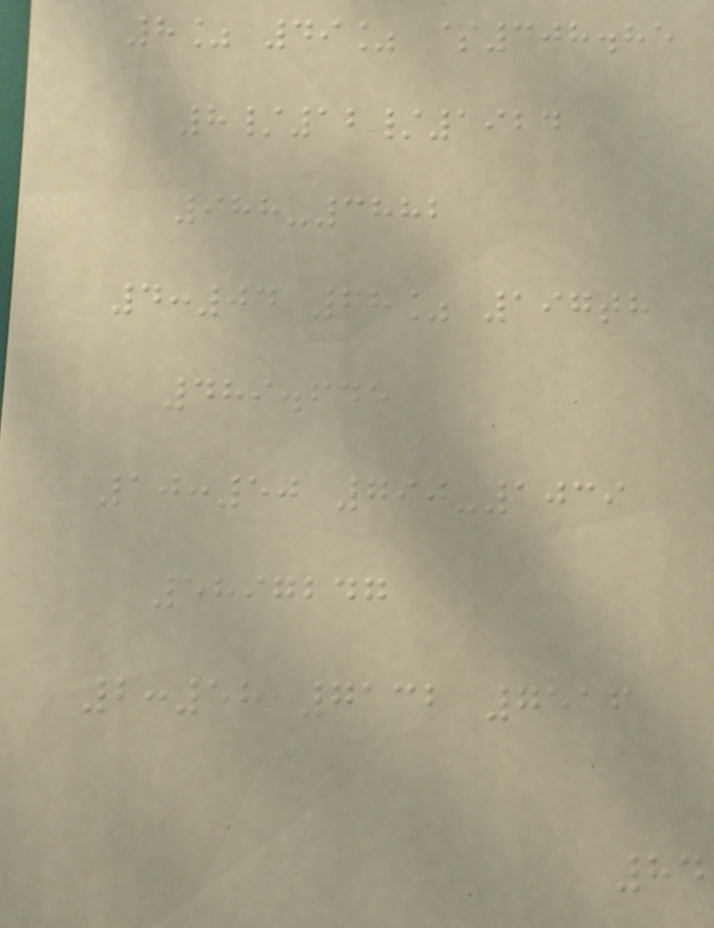8% 49% $308.85
8/12/1924
988-3882
4:04 68% 197th
489.645
10:50 790-1039
5897247
2:58 7132 7516
84
